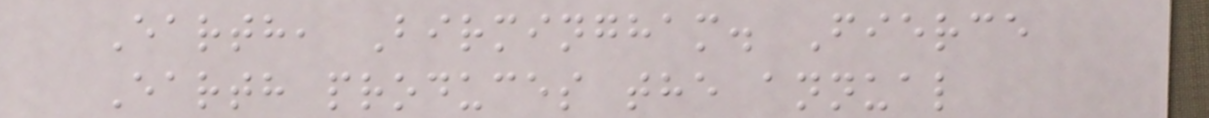Earth, Birmingham. Fierce
Earth produces the annual
